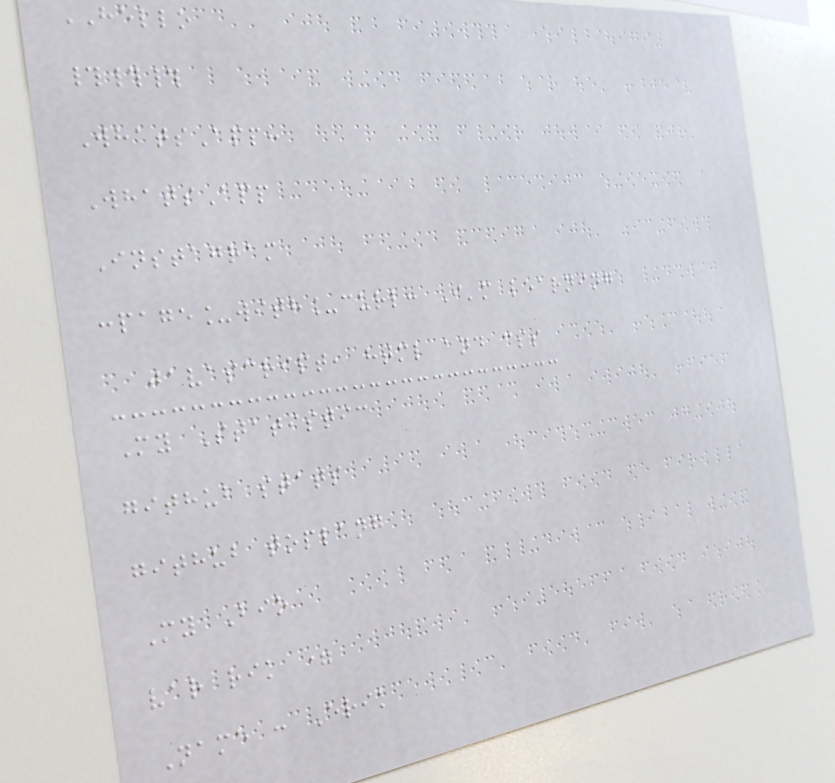HELLO
###
WhatsApp:
WhatsApp
Instagram
:page_with_curl: I'm learning
javascript, html and css
My Statistic
github stats
github toplang
My Bio
var rik =
Name : Erik
